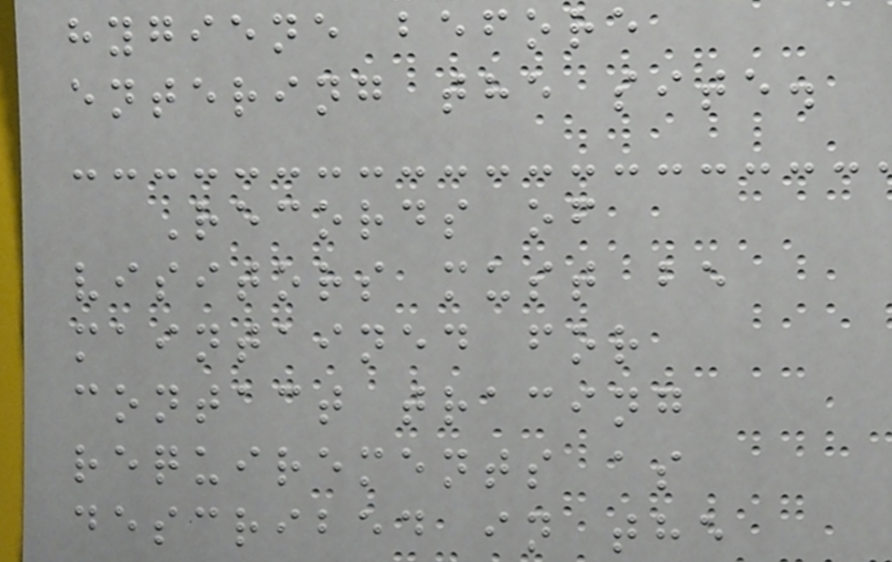hygiene before
entering the site.
Records of
visitors must be
maintained for
contact tracing
requirements as
described in the
